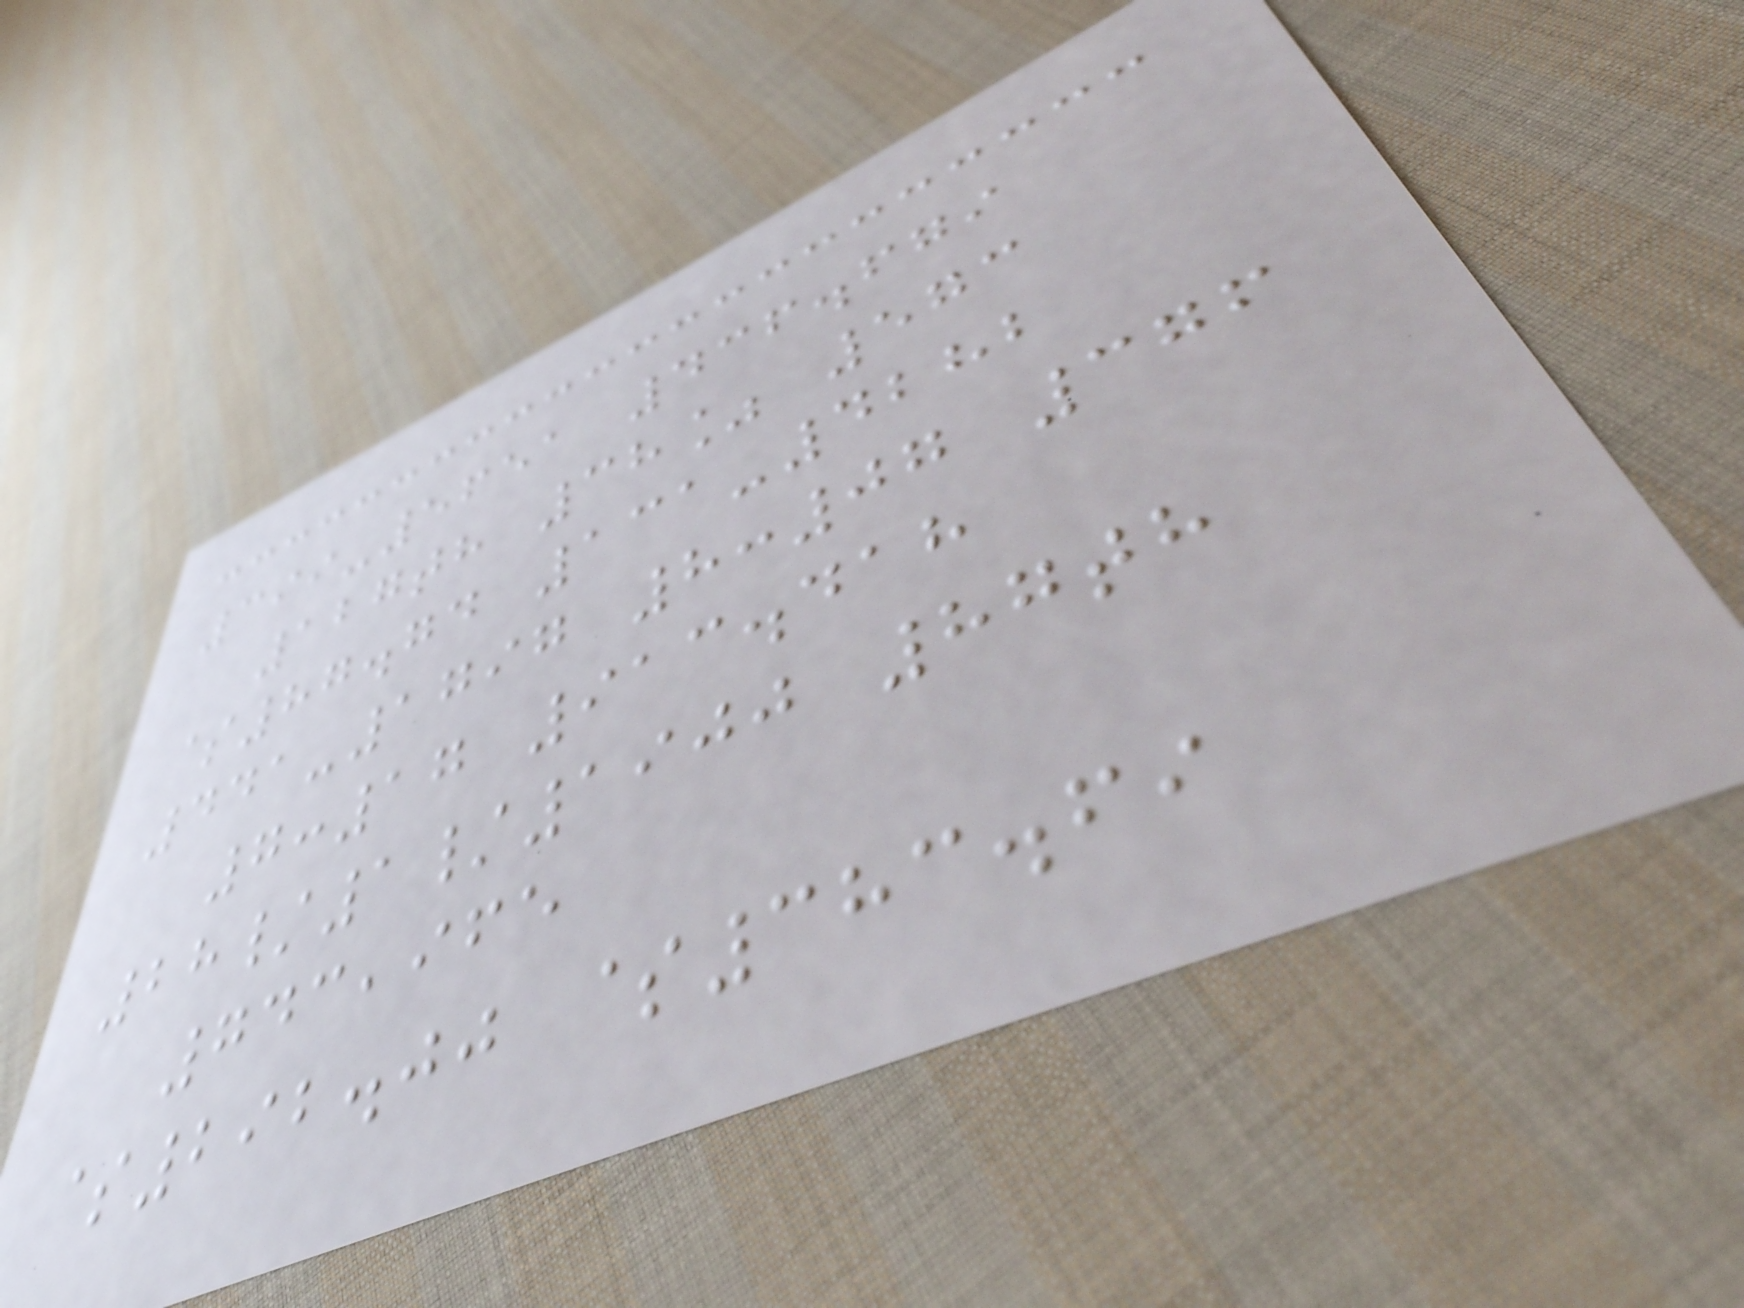399-5651 436.679
127th 38% 573
$87.74 131-4282
441-1797 8:07 376
7:17 913.418
28/1/1900 87th
743,965
$292.00 $383.69
